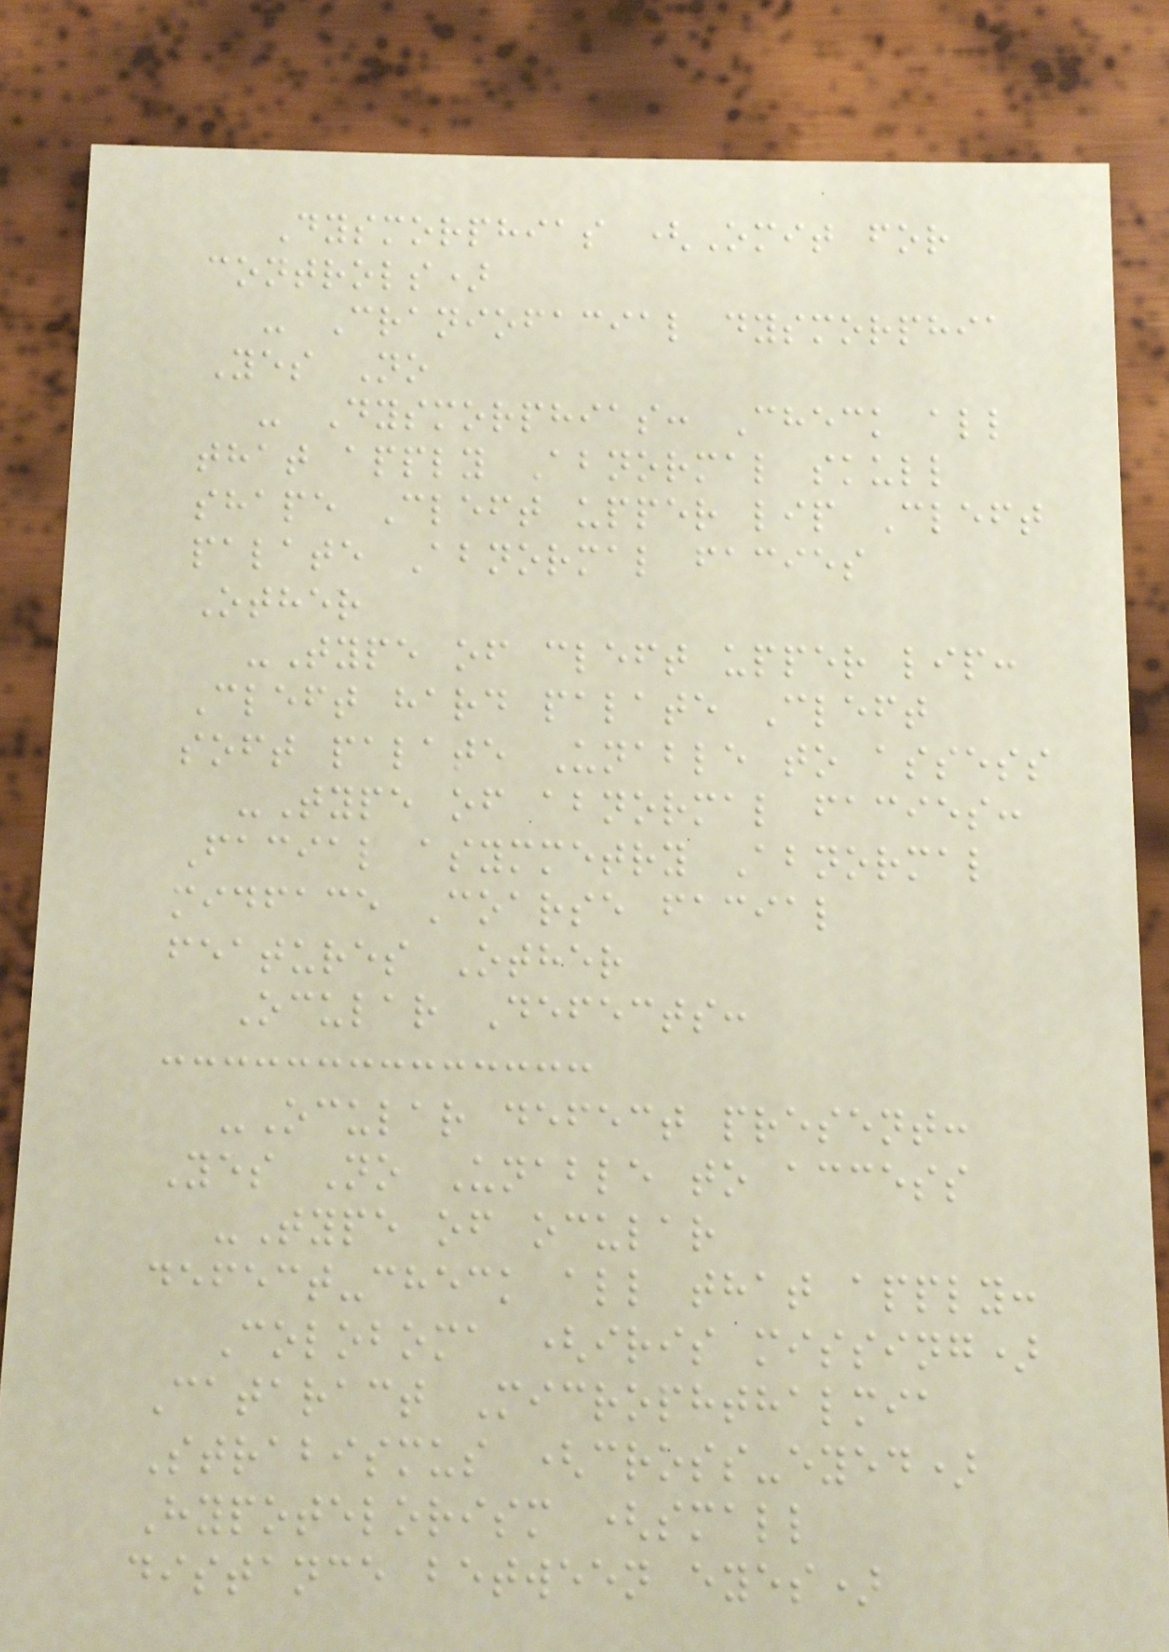Dysmorphias (Omit for
controls)
- Craniofacial dysmorphia
Yes No
- Dysmorphias: Check all
that apply Abnormal skull
shape Cleft upper lip Cleft
palate Abnormal facies
Other
-Type of cleft upper lip:
Cleft hard palate Cleft
soft palate Unable to assess
-Type of abnormal facies:
Facial asymmetry Abnormal
midface Coarse facial
features Other
Ocular Defects:
-Ocular defect present:
Yes No Unable to access
-Type of ocular
defect-check all that apply:
Coloboma (iris missing)
Cataract Microphthalmia
Strabismus (cross-eyed)
Hypotelorism (small
distance between eyes)
